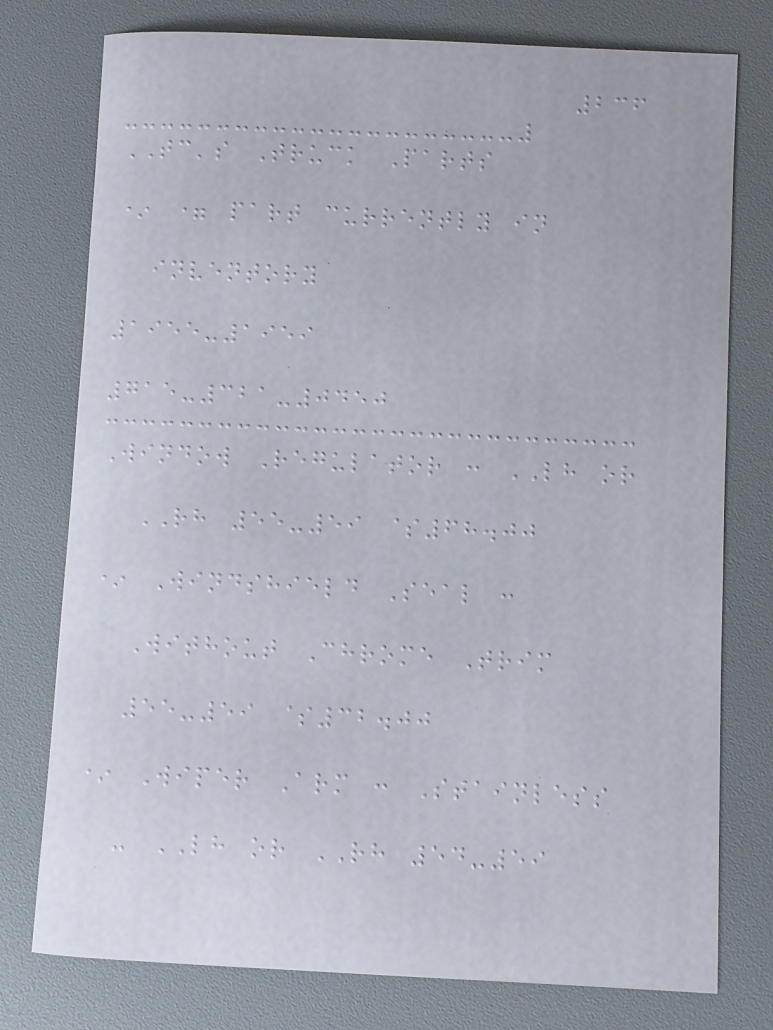236
TC's Truck Parts
* = part currently in
inventory
1955-1959
715-321-0450
Window Regulator : LH or
RH 55-59 $68.00
* Windshield Seal :
Without Chrome Trim
55-59 $32.00
* Wiper Arm : Stainless
- LH or RH 54-59
